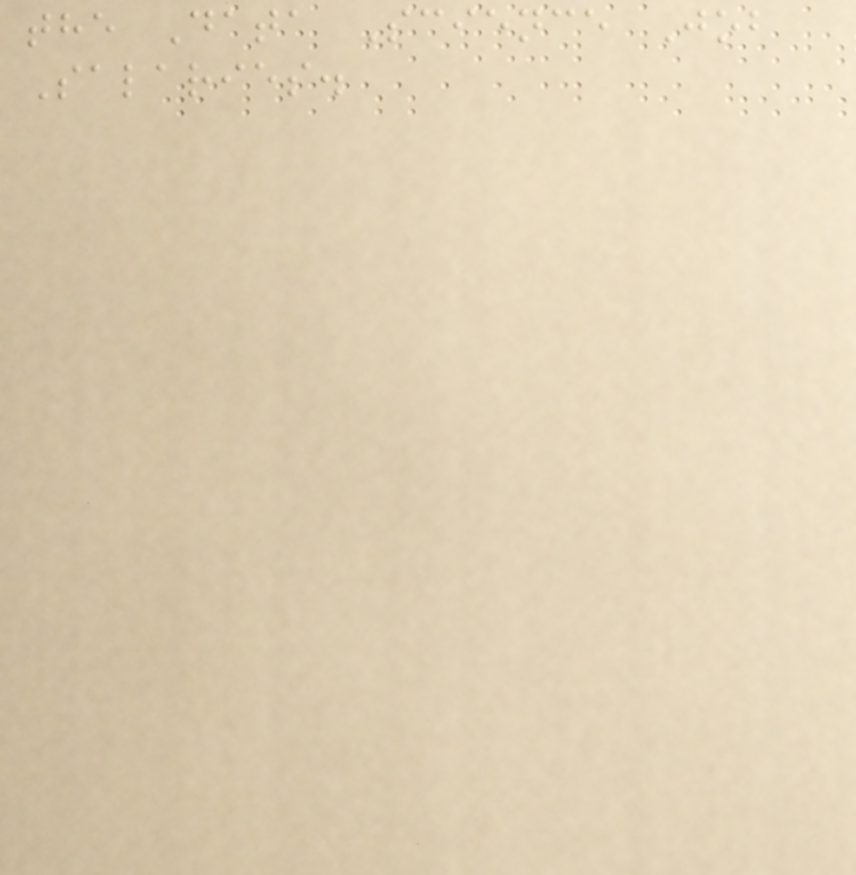the Data Science Job
Salaries.
